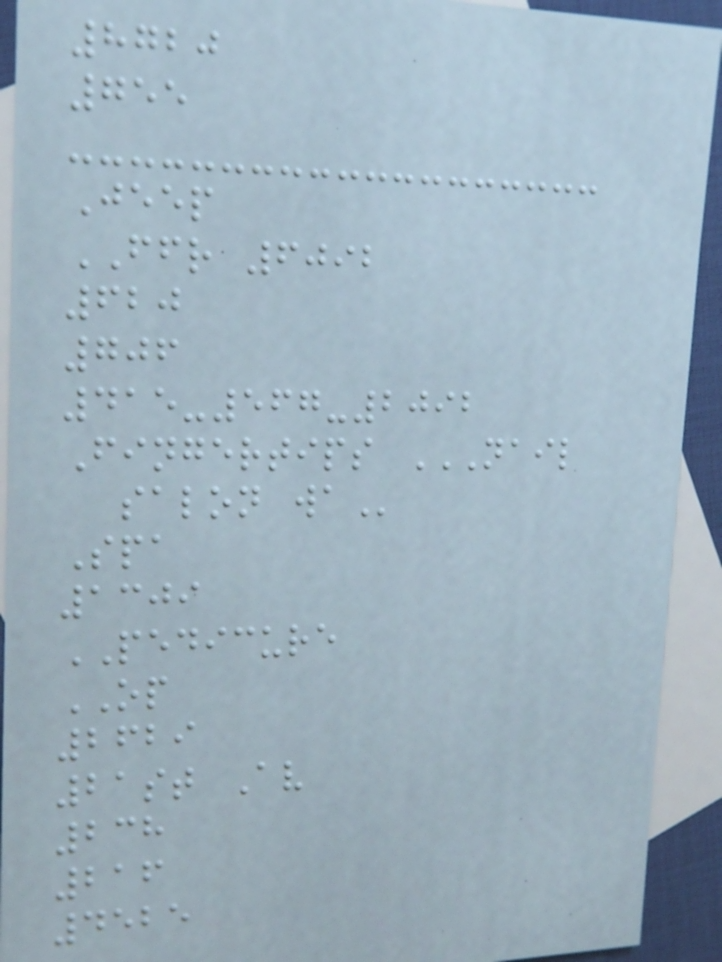8720
755
Jeep
FFR 6092
620
706
415-567-2092
Fingertips NAIL
SALON WA
Spa
1309
PEDICURE
OP
2629
21st Av
238
216
4525
